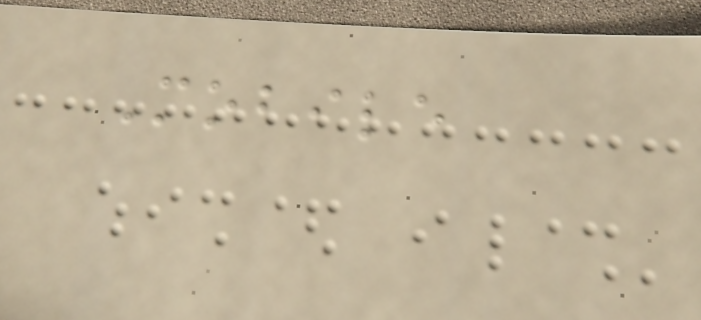Mobile
